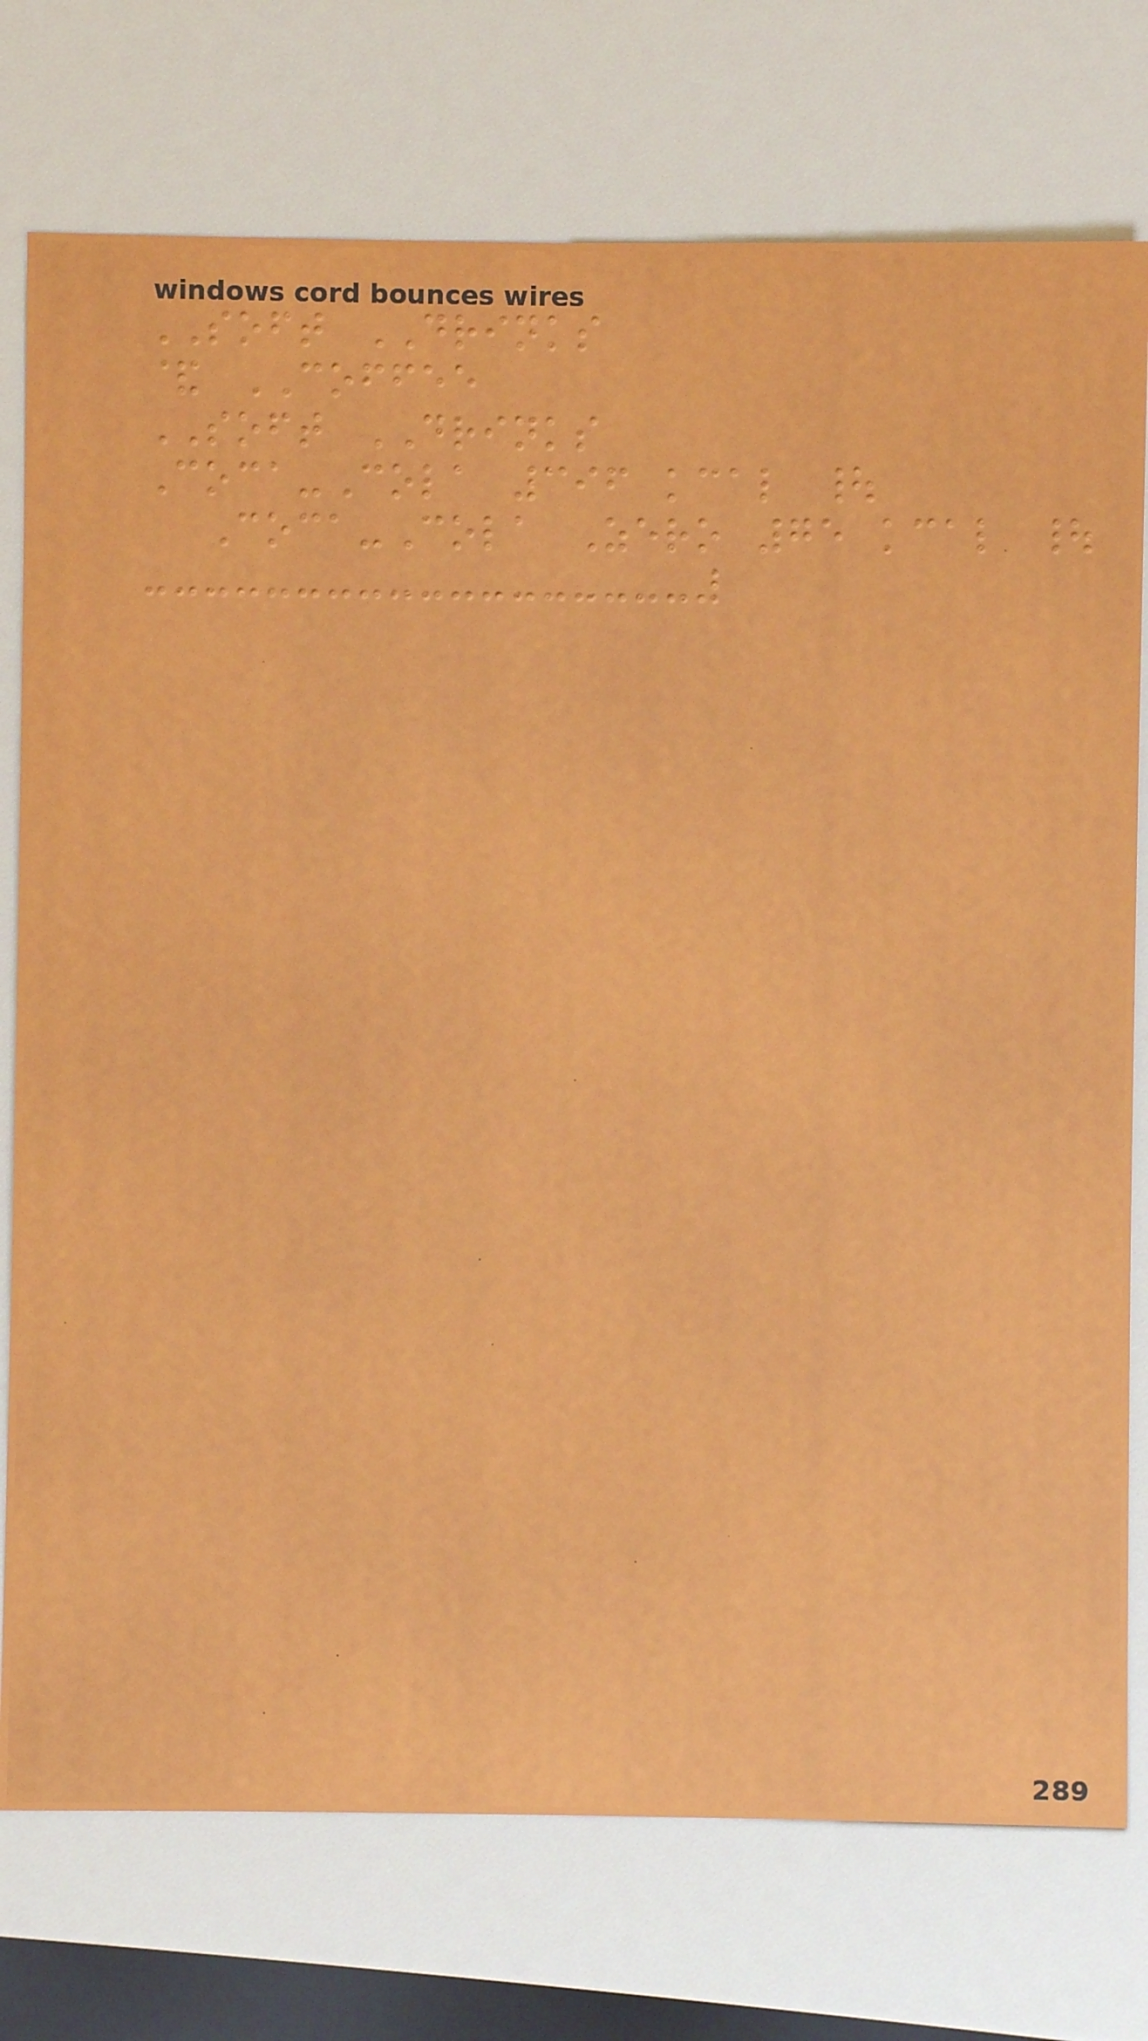SOFT DRINKS
& COFFEE
SOFT DRINKS
Coca-Cola 396 kcal |
Coca-Cola Zero 75 kcal |
